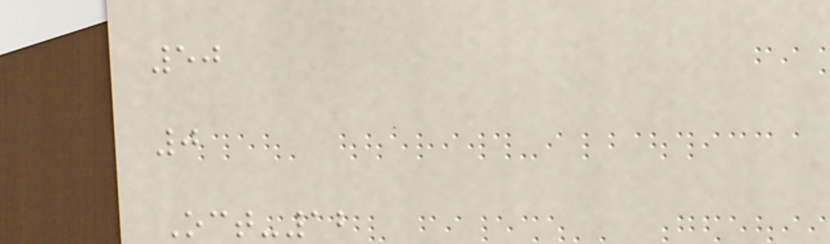50
0
Oct-12
